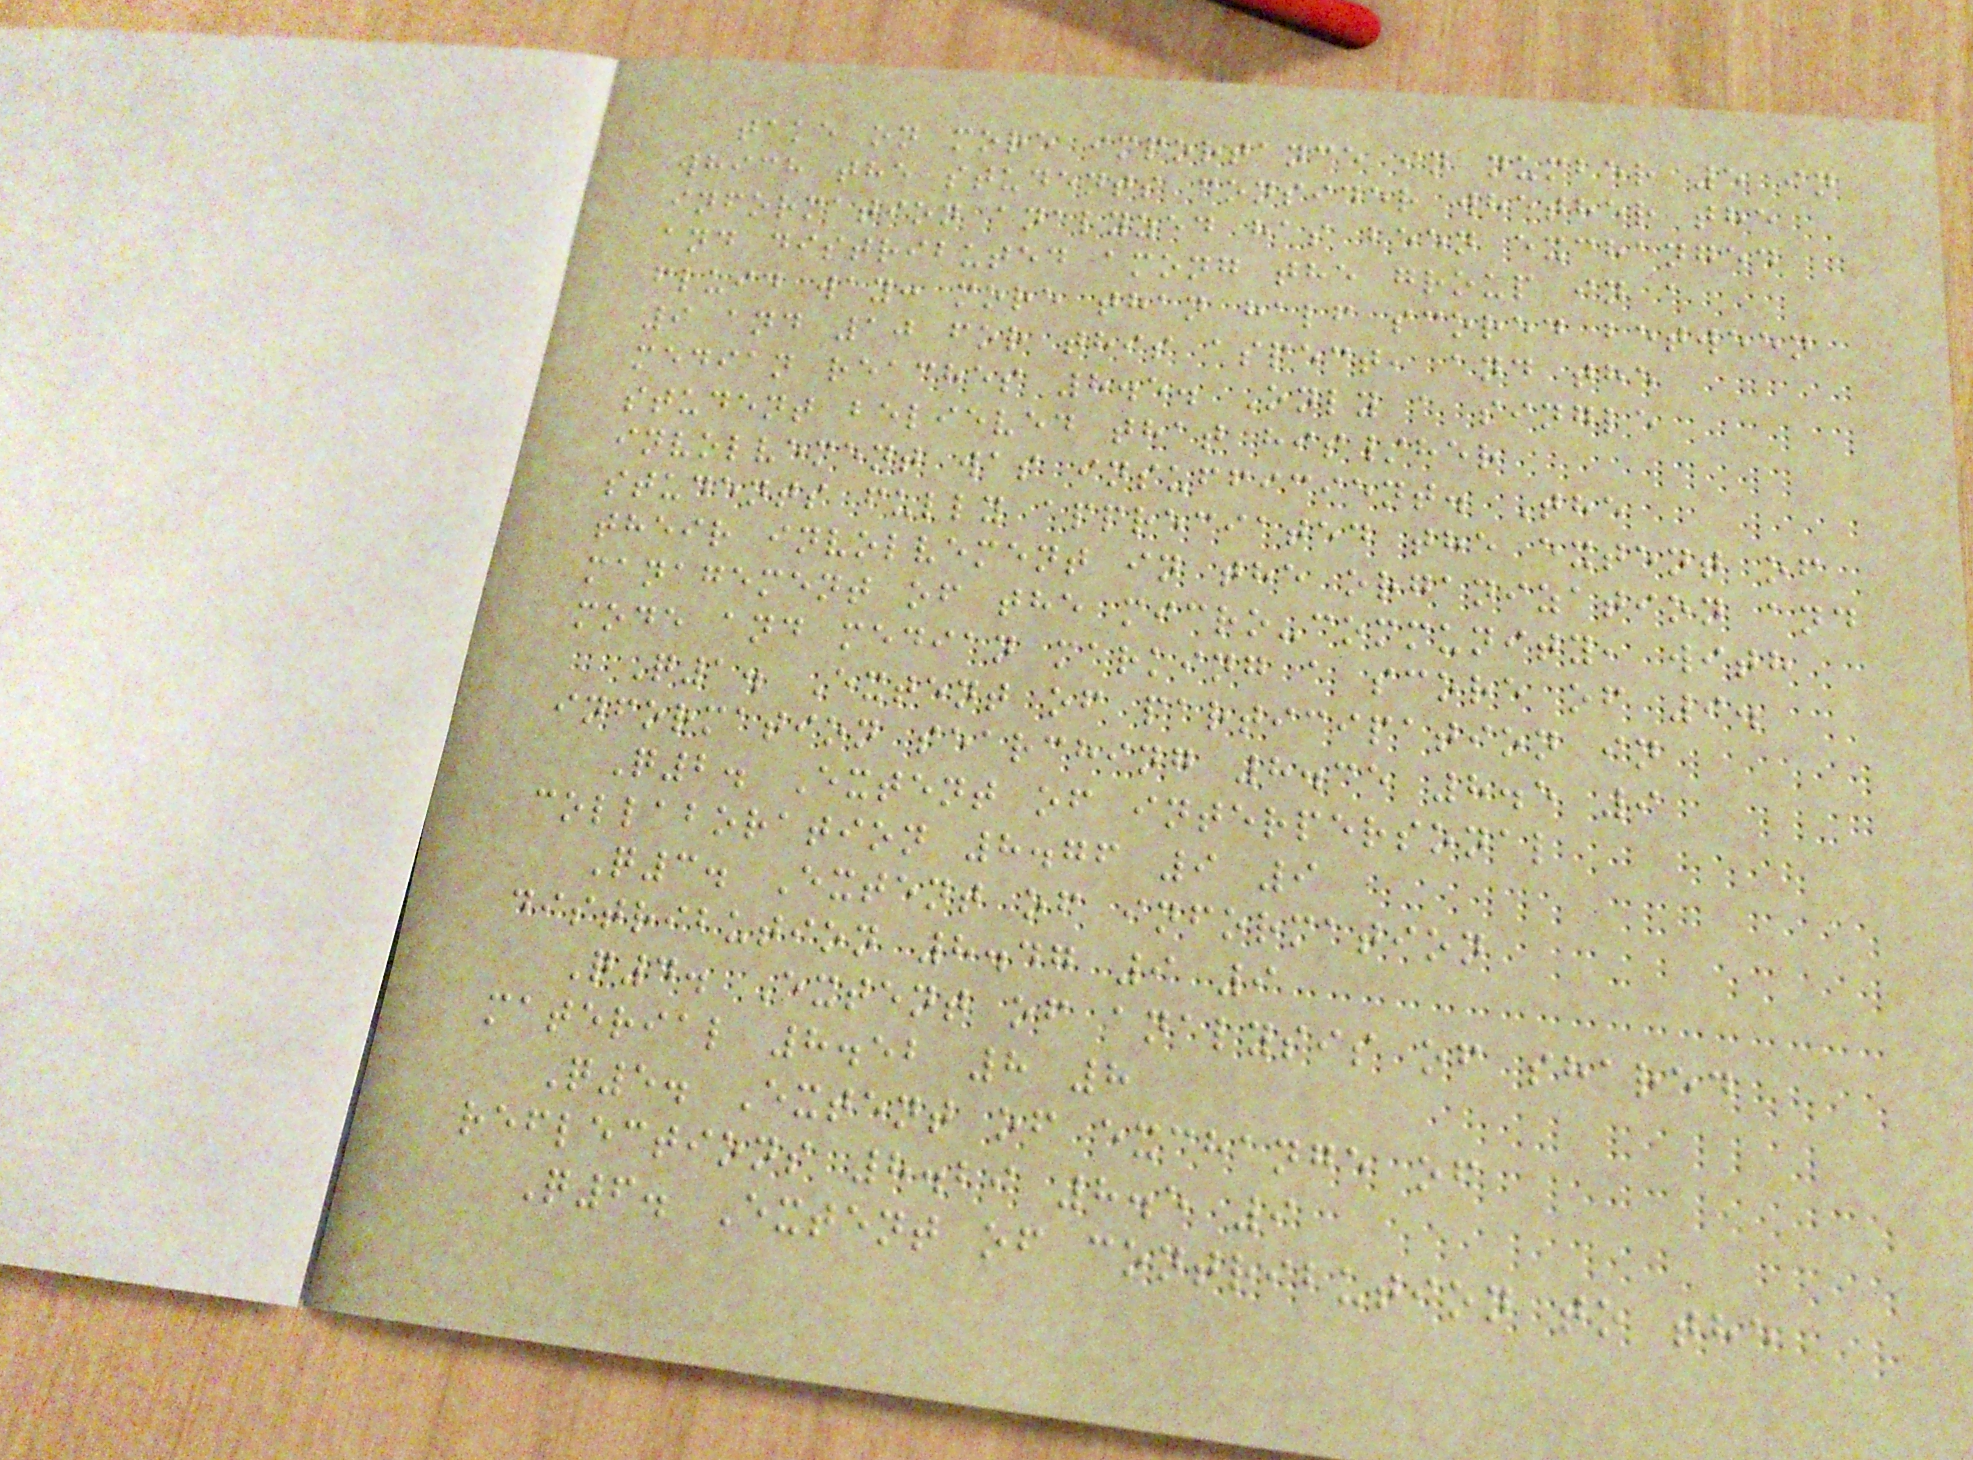take on more importance in number 5 in
which the students consider whether the
information analyzed has been exchanged
and distributed among the group in a
fluid way: more than half scored between
9 and 10 for this aspect, and the
median reaches 8.5. Only a single
student believed that his/her
involvement was insufficient. The
students fully appreciated the extent of
their involvement in the organization and
management of the micro-community, with
mode and median marking a score of 9.
Q1. Extent of participation in
information searching 8.35 8.5 9
Q2. Extent of interpersonal
collaboration 8.76 9 9
Q3. Extent of information
distribution 8.47 9 9
Q4. Extent of analysis of shared
material 8.52 8 8
Q5. Extent of exchange of
reflections 8.29 8.5 9
Q6. Extent of contribution to the
